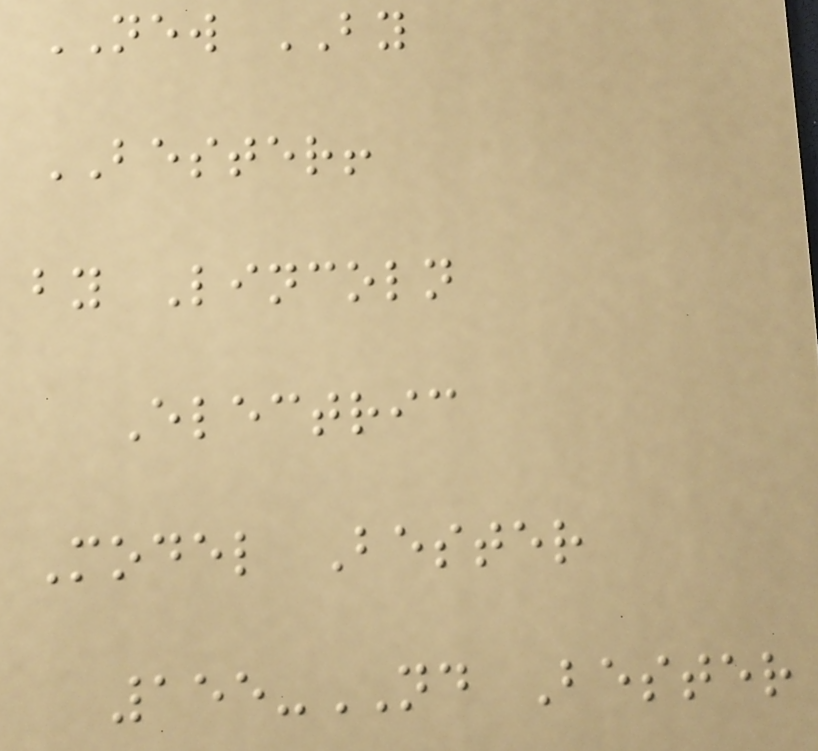NEW BY
BESTER!
by Lincoln
Electric
Model Bester
155-ND Bester
